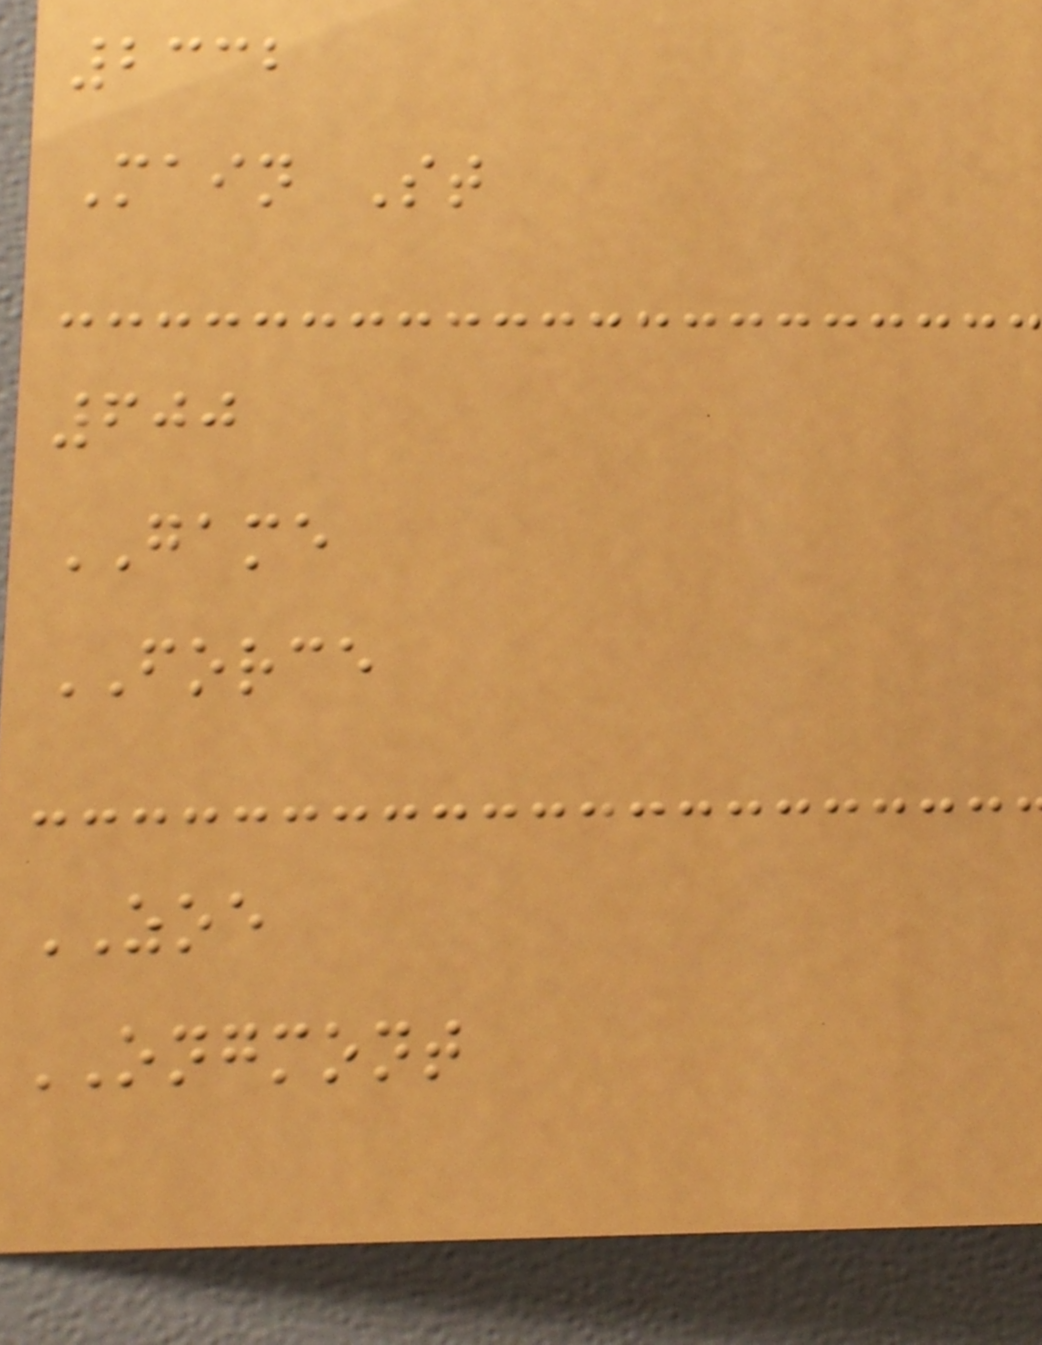2332
Main St
600
GAME
FORCE
ZOE
ONGMONT
